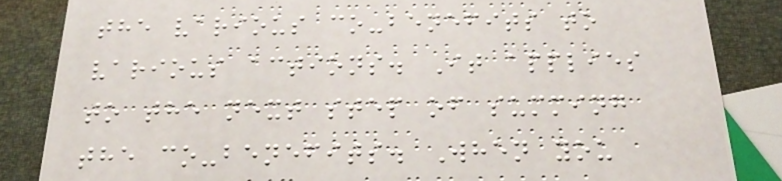the various co-benefits to
various actions. It applies
to the next step of summing
the co-benefits. When you
